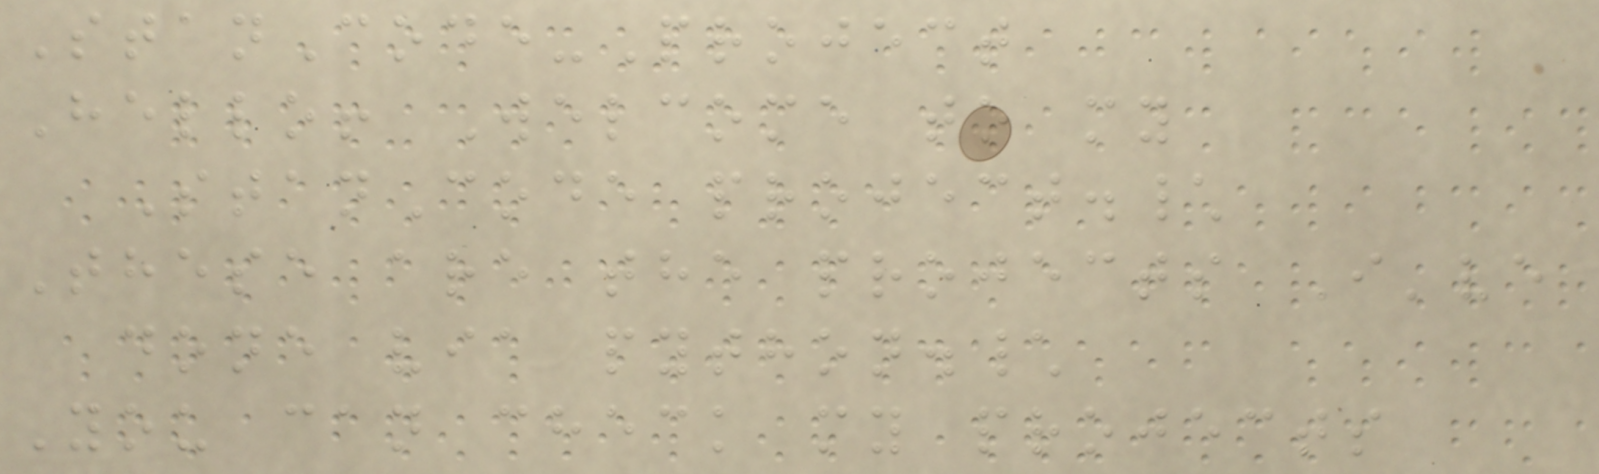StanCode-Project
Hello! Welcome to my
StanCode project.\
These are the projects I've
done via python.\
You can check my projects
